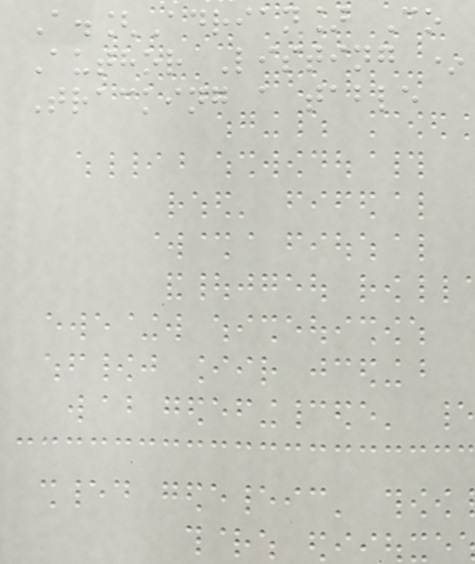A.[Adrian] Co
Author Listing *
Tracking a table
